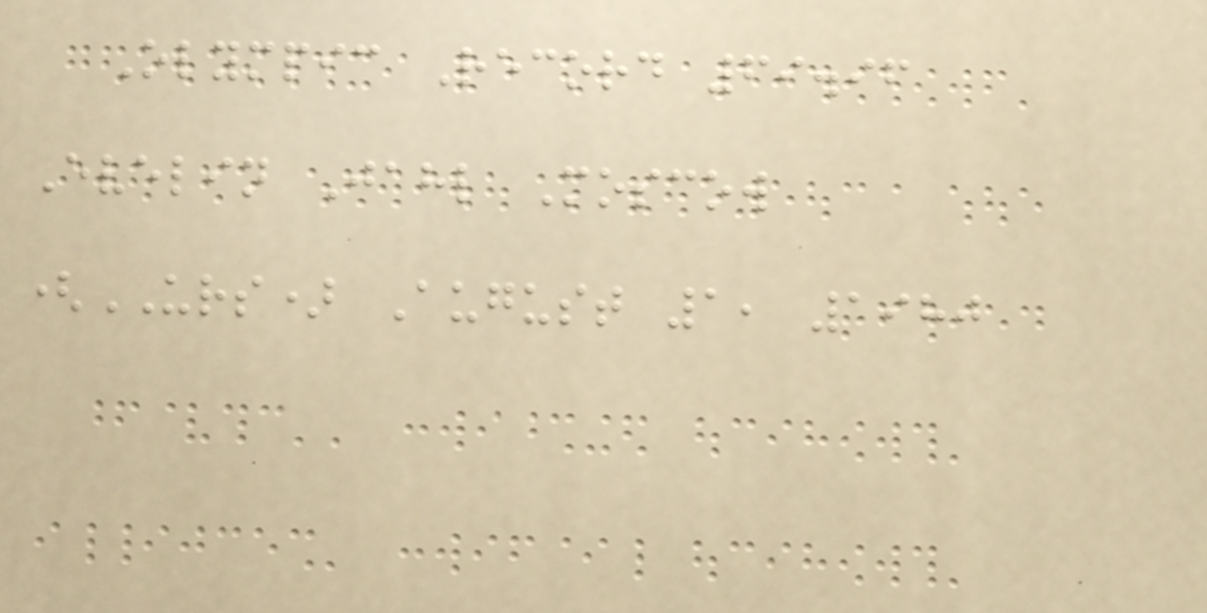Olympic Record 69.96
Evelin Jahl Moscow
(URS) August 1, 1980
